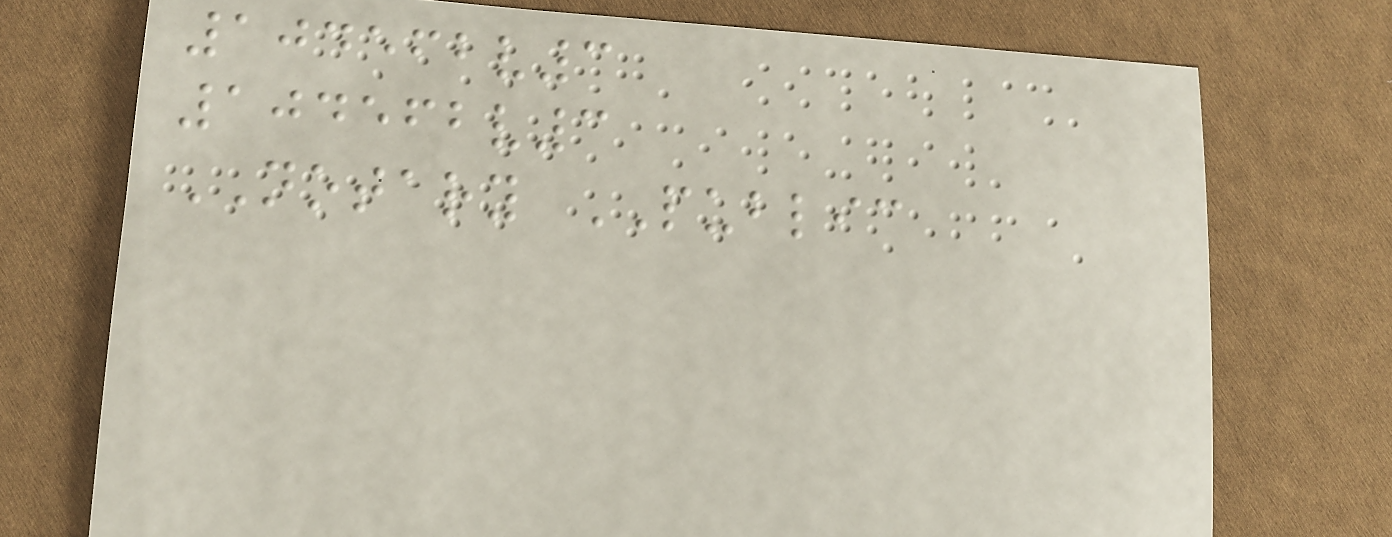104562v3
104562v3
NOTARY PUBLIC
